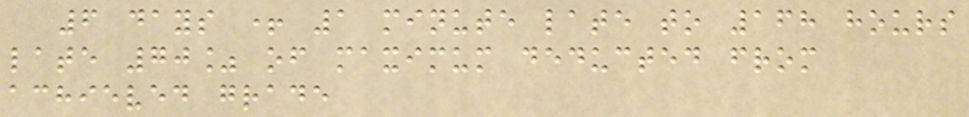6 days + 1 minute late to 168 hours
late 70% of maximum deducted from
achieved grade
